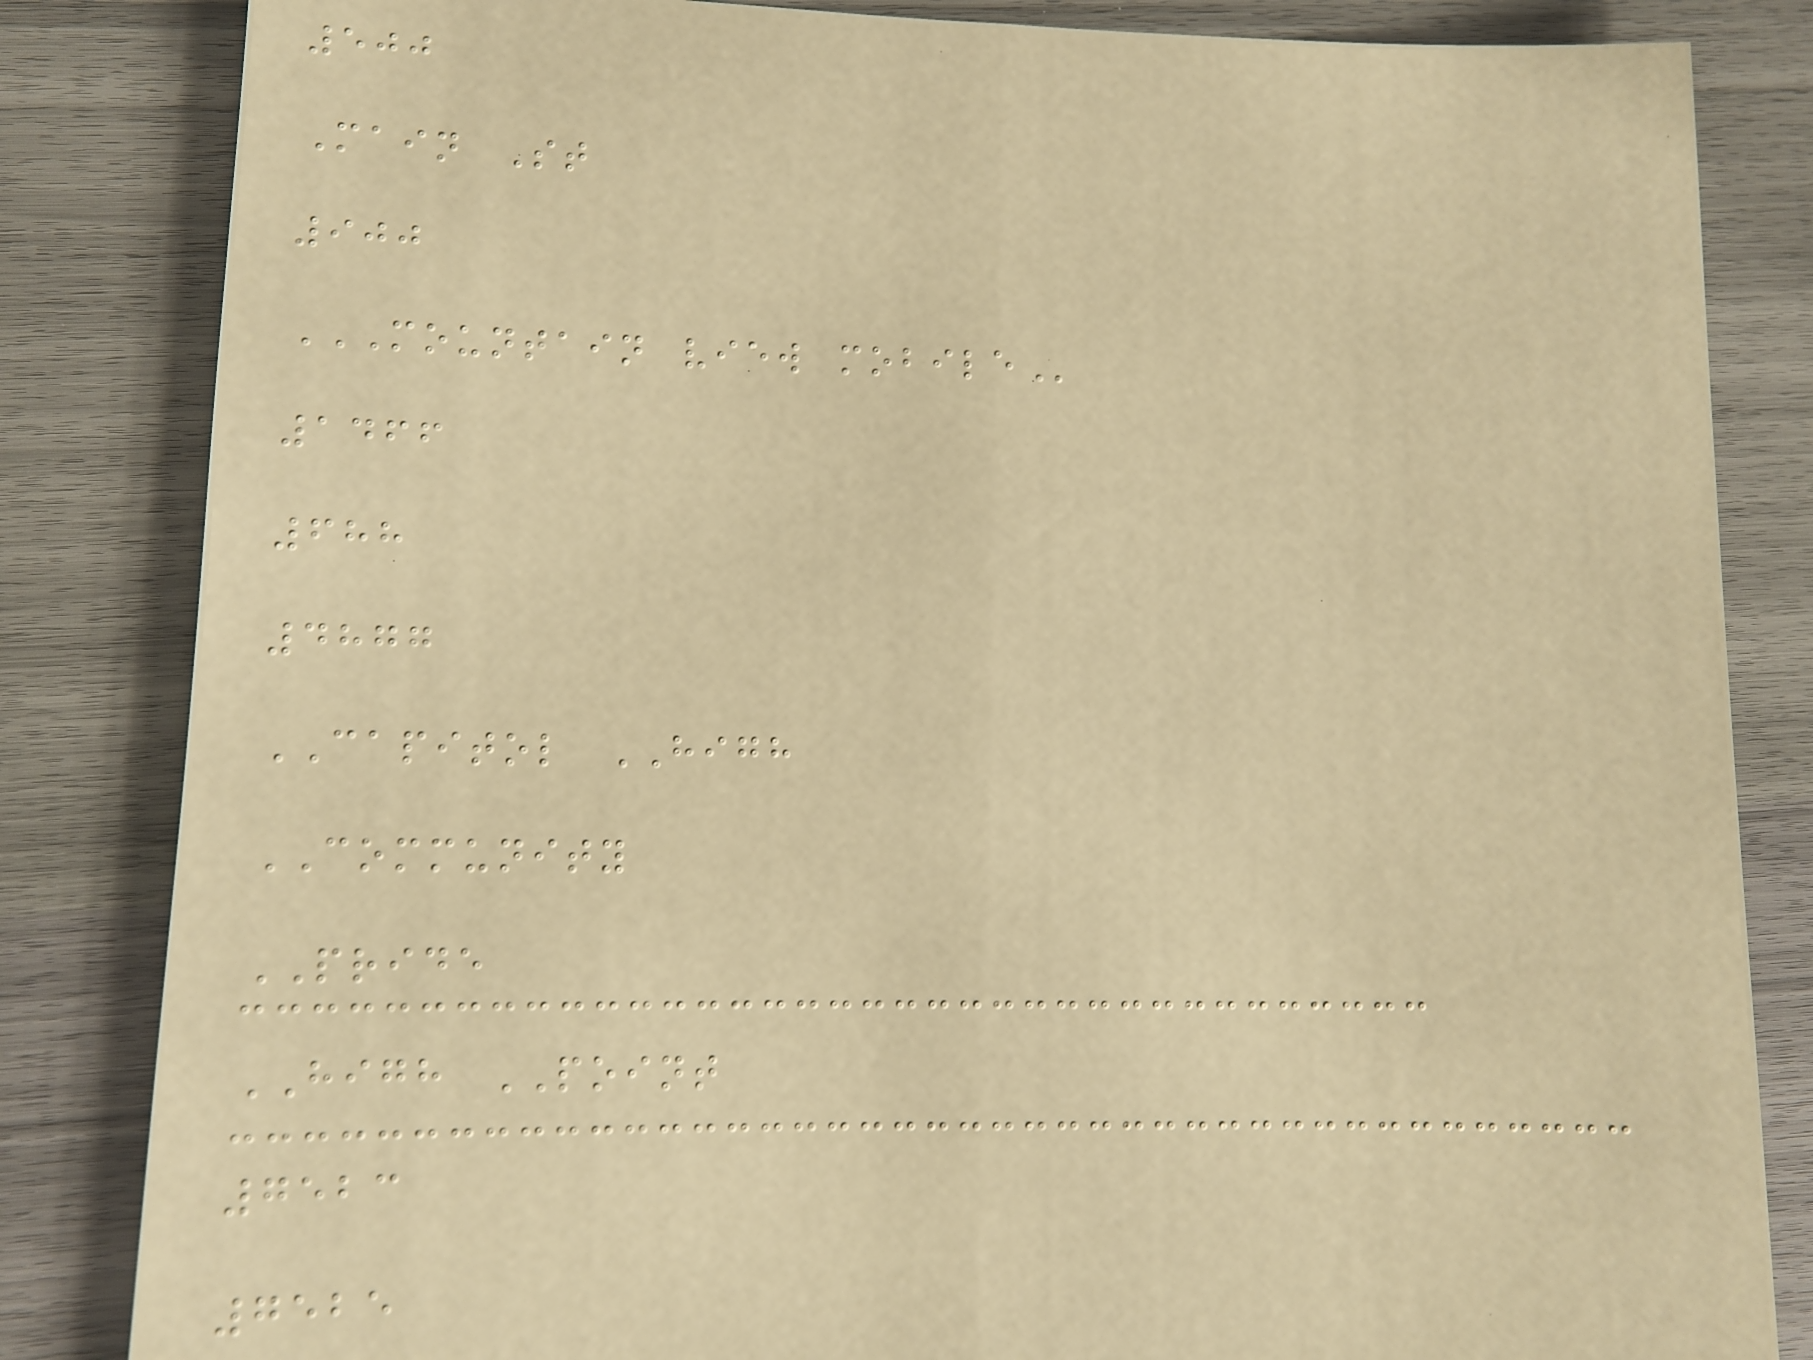500
Main St
900
MOUNTAIN VIEW MOBILE
1466
688
4877
CAPITOL HIGH
COMMUNITY
PRIDE
HIGH POINT
7523
7525
